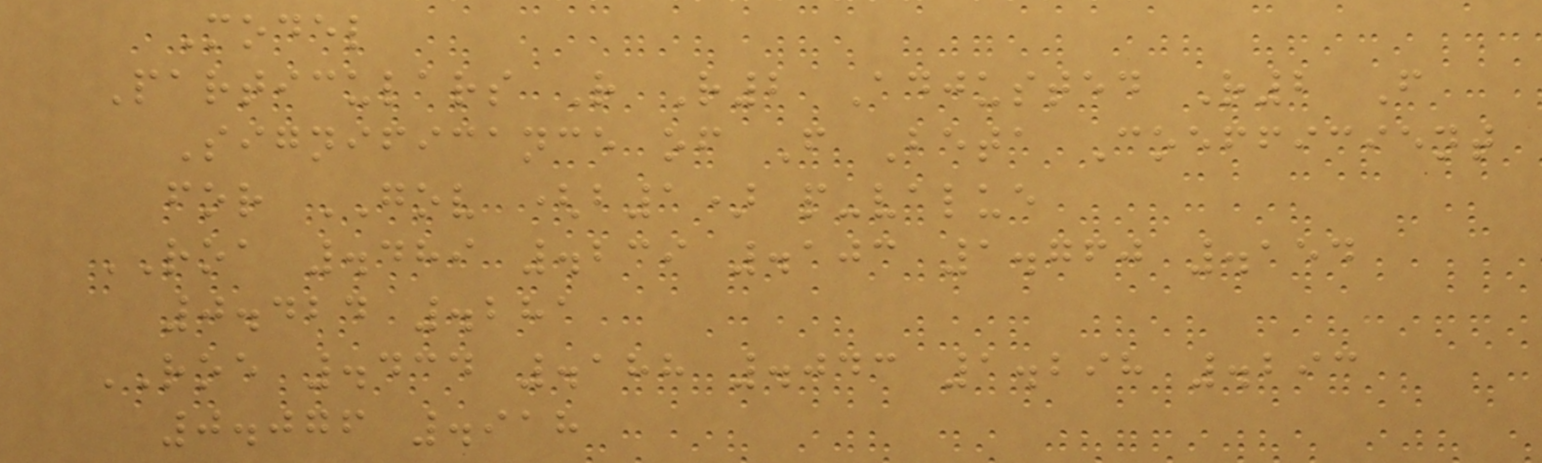Model
Particulars R R2 Adjusted R2 F
Significance of F Beta Coefficient
for GOV (b1) p-value
ROA .489 .239 .103 1.760 .154
0.424 .281
ROE .434 .188 .043 1.298 .293
0.076 .918
